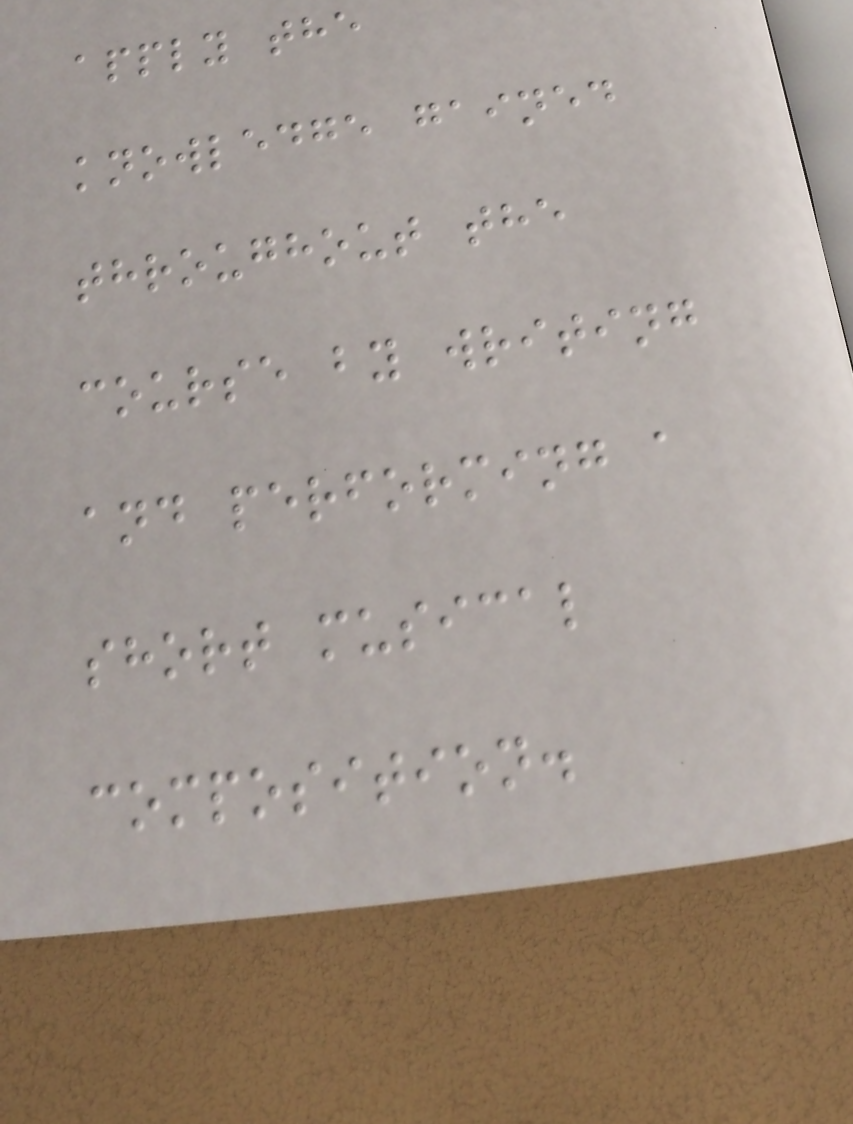apply the
knowledge gained
throughout the
course by writing
and performing a
short musical
composition.
